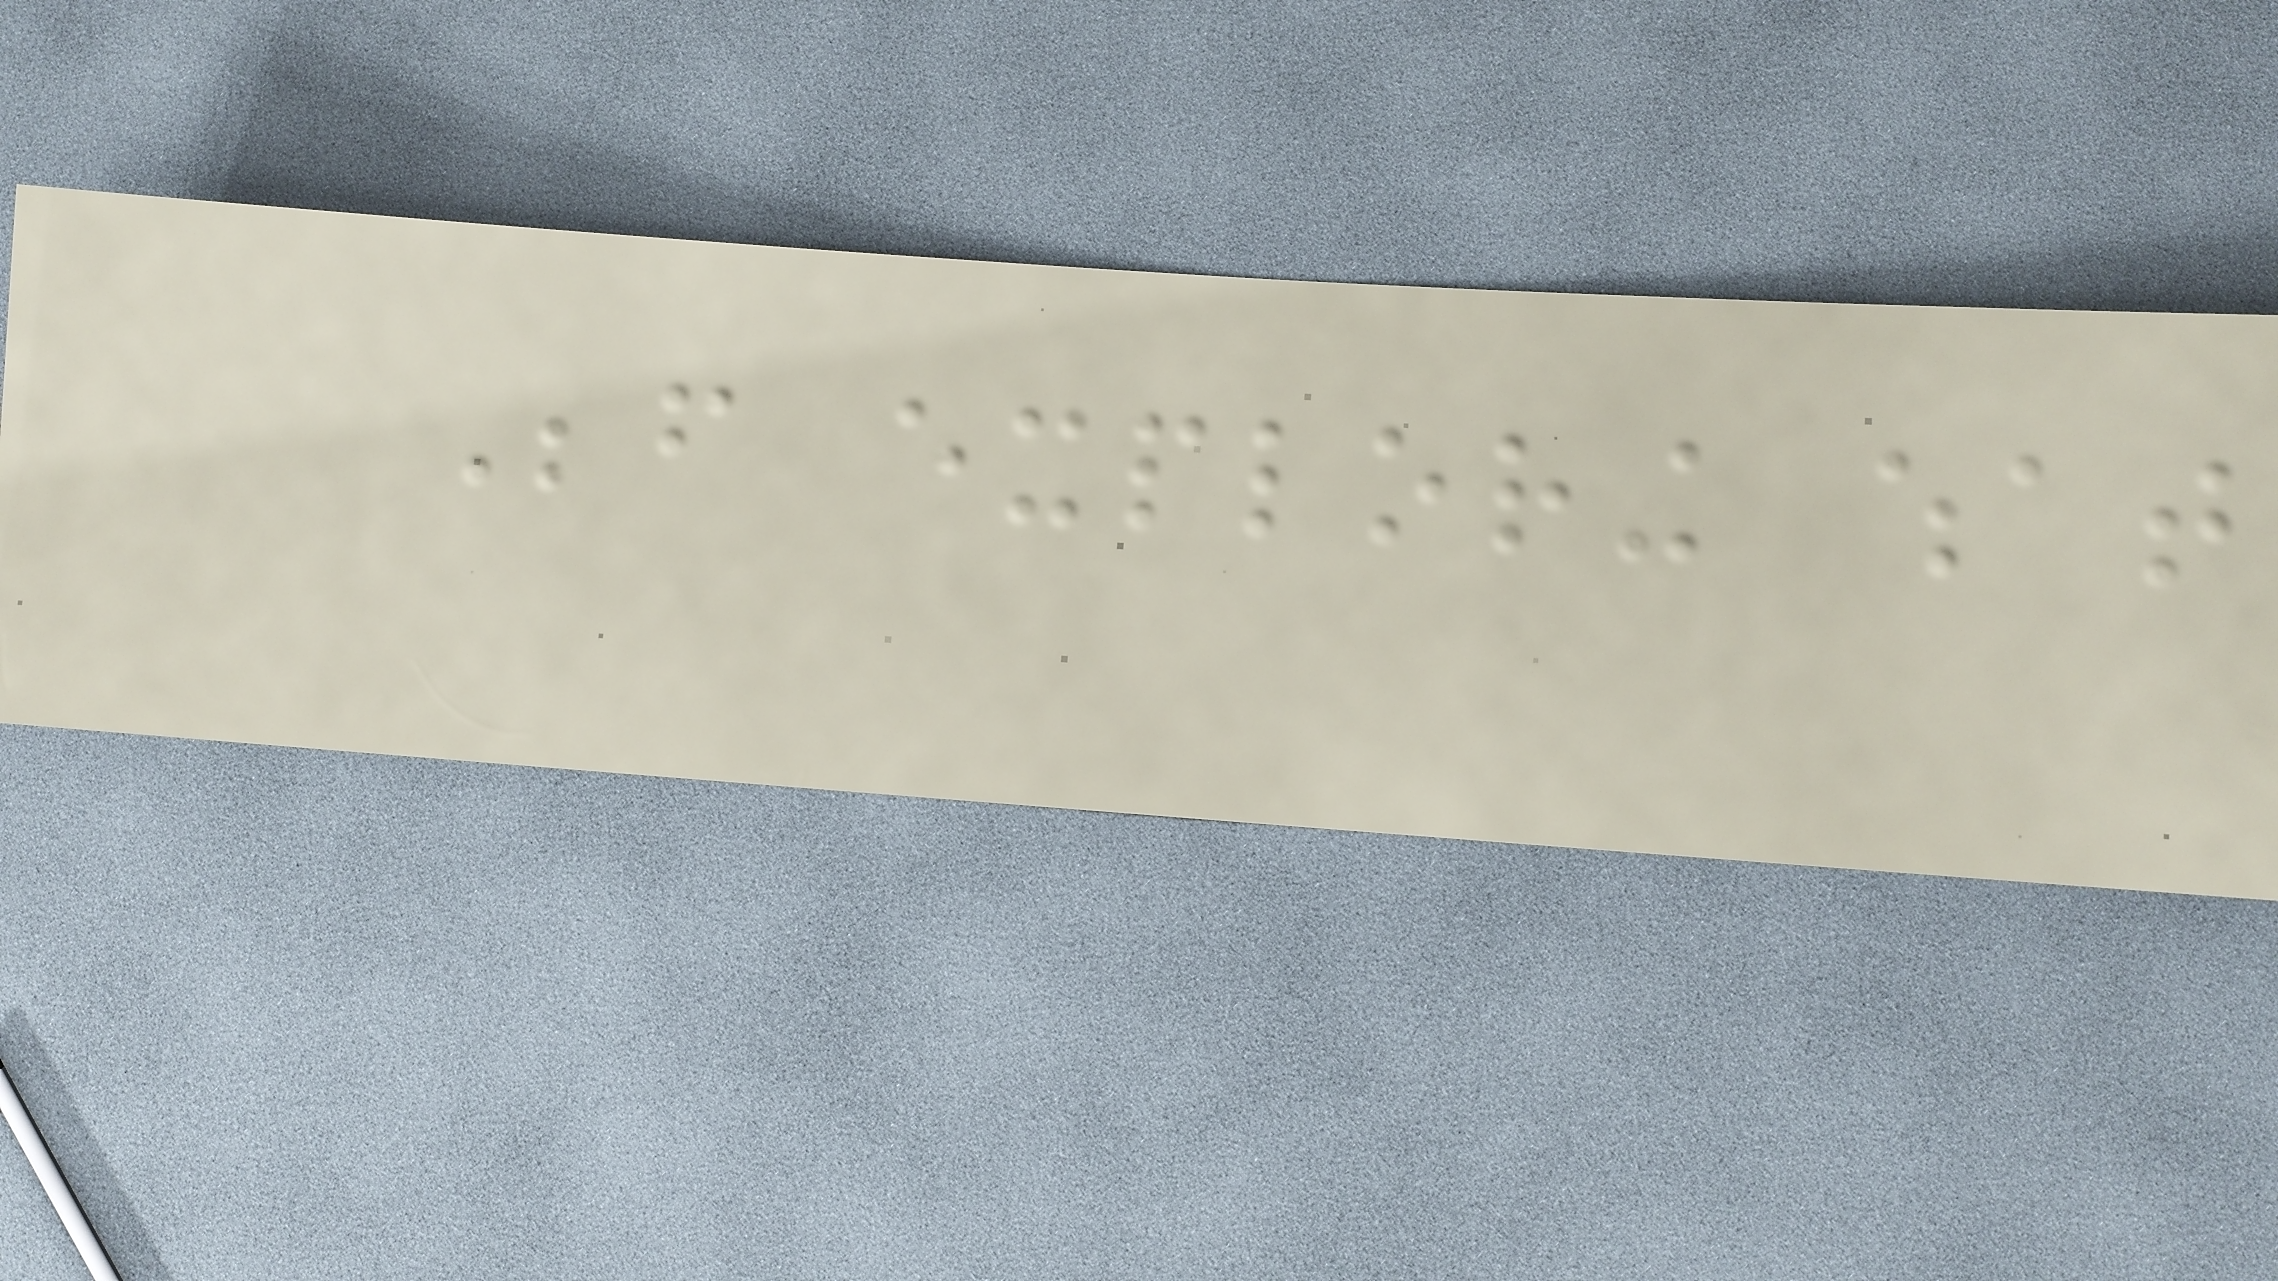Before exploring what
